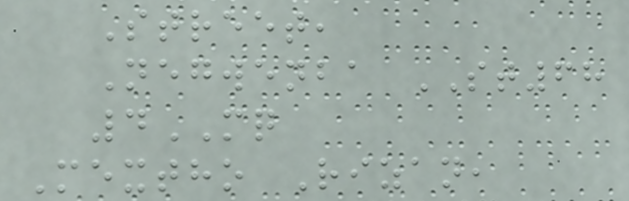Street,
Negwenba ST68
4MQ
Mextho Rizan,
